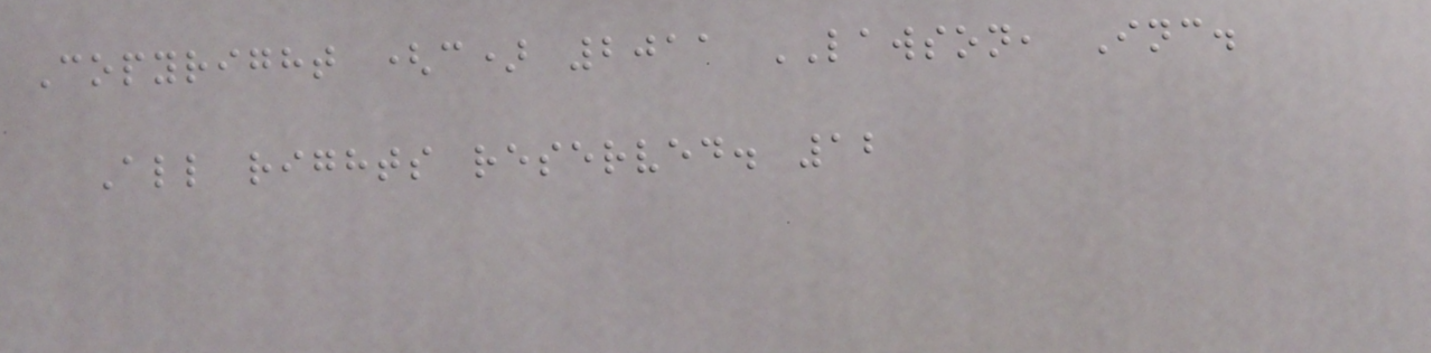Copyright (c) 2011 LAWSON, Inc.
All rights reserved. 12
